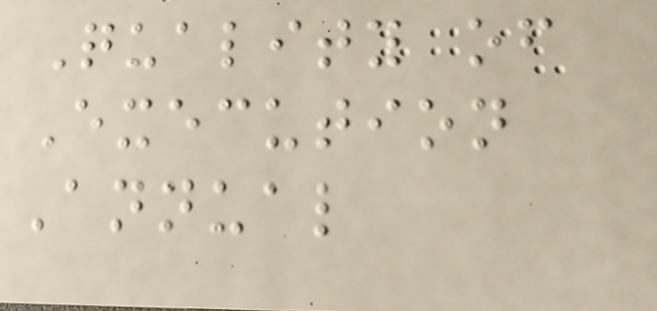Quality of
Execution
Annual
